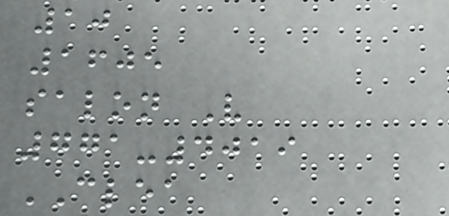10
1605
salon V
771-4019
CLEA
